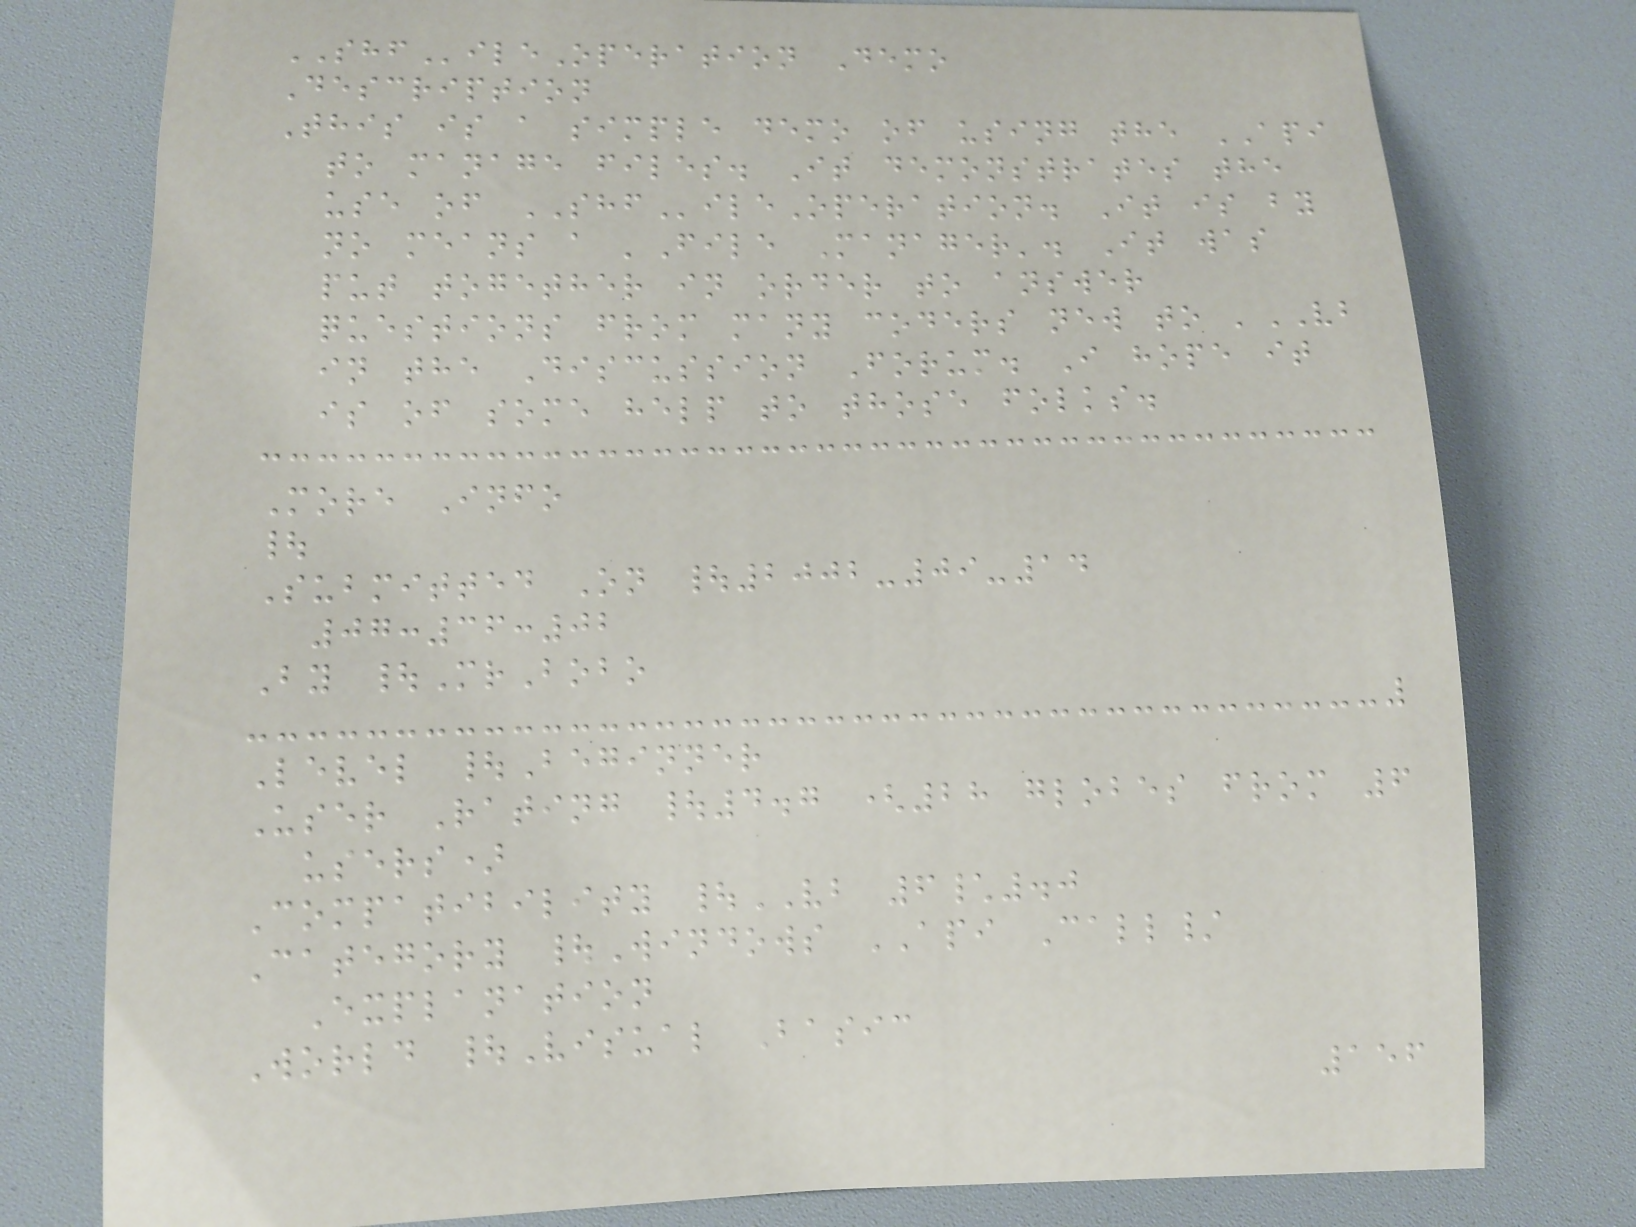SHFileOperation Demo
Description
This is a simple demo of using the API
to manage files. It demonstrates the
use of SHFileOperation. It is by
no means a 'File Manager'. It was
put together in order to answer
questions from many coders new to 'VB
in the Discussion Forum. I hope it
is of some help to those folks.
More Info
|
Submitted On |2002-09-14
07:36:02
By |MrBobo
Level |Beginner
User Rating |4.7 (28 globes from 6
users)
Compatibility |VB 6\.0
Category |Windows API Call/
Explanation
World |Visual Basic
156
